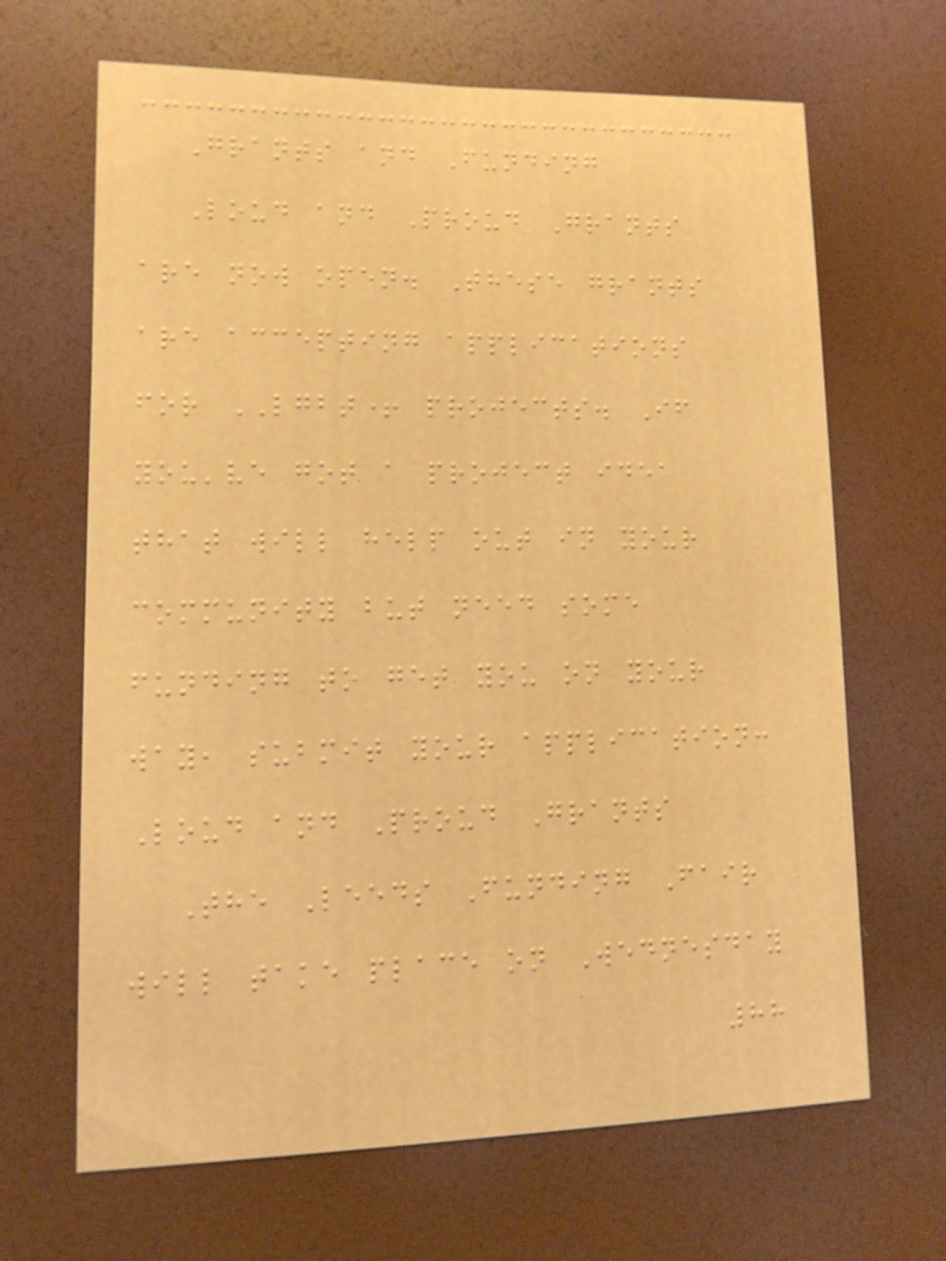Grants and Funding
Loud and Proud Grants
are now open. These grants
are accepting applications
for LGBT+ projects. If
you've got a project idea
that will help out in your
community but need some
funding to get you on your
way, submit your application:
Loud and Proud Grants
The Leeds Funding Fair
will take place on Wednesday
88
